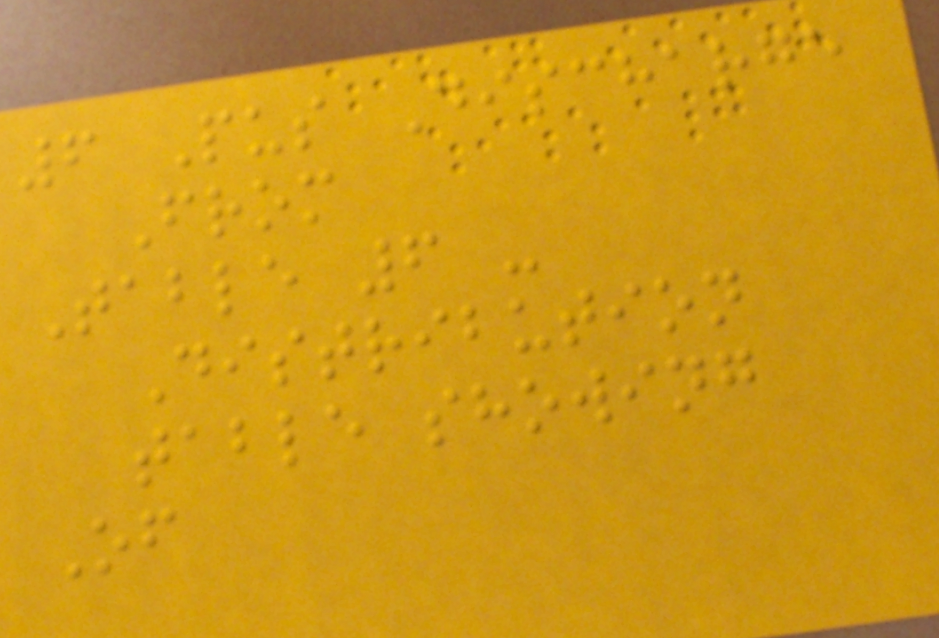6 Pus Discharge
From
Table 6 -
Distribution
table showing
Of
